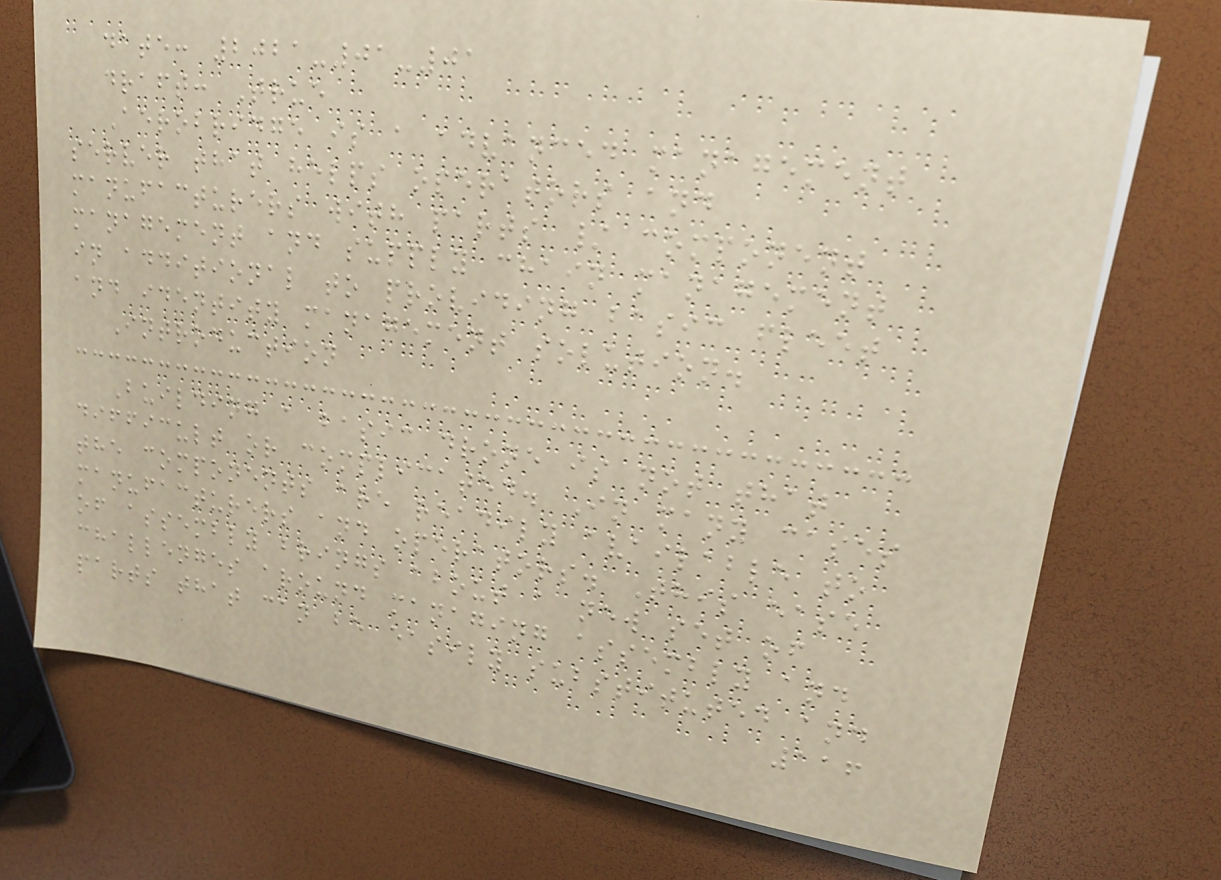date: 2021-01-01
draft: True
Aerobridge is a advanced management
server that helps operators and
manufacturers with parts / component
management and supply chain management
in additional to providing basic fleet
and identity management solution.
Introduction
Building a basic drone is not that
difficult or complicated. In many cases
the components are readily available to
manufacturers and operators. This ease
of assembly brings about a new set of
challenges around managing assembly and
parts that can be easily substituted and
116
